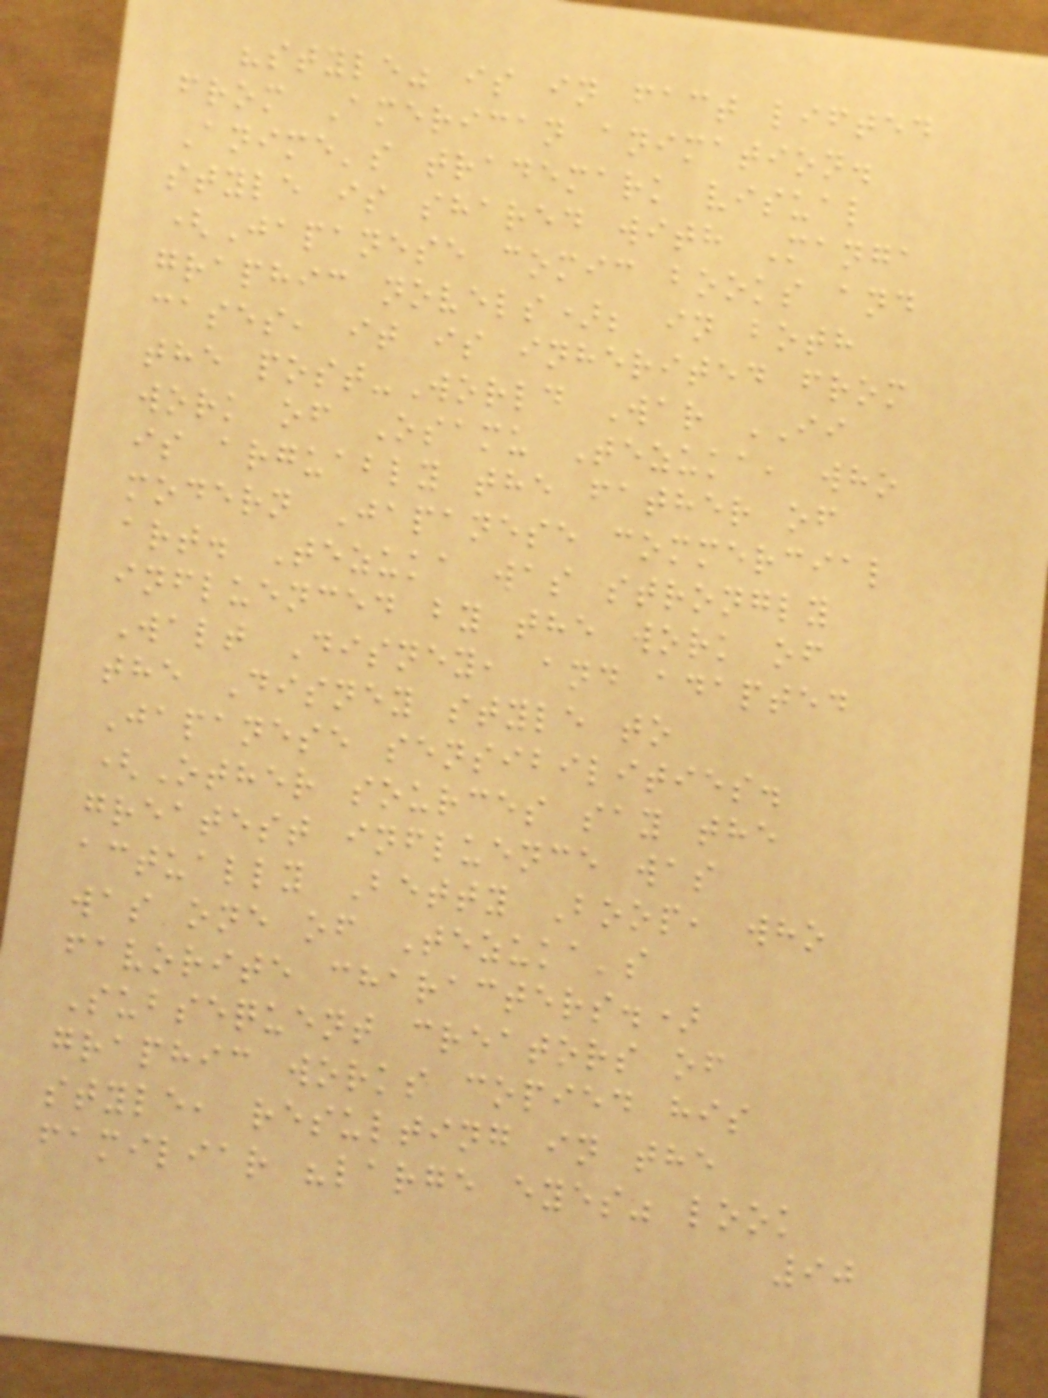"style" is in fact lifted
from American animation.
Anime's trademark visual
style is shared with Manga
(Japanese comic books and
graphic novels); in both
cases, it is inherited from
the post-World War II
work of Osamu Tezuka, who
is arguably the father of
modern Japanese commercial
art. Tezuka was strongly
influenced by the work of
Walt Disney, and adapted
the Disney style to
Japanese sensibilities.
(Other sources say the
greatest influence was
actually Betty Boop, who
was one of Tezuka's
favorite characters.)
Subsequent creators of
graphic works copied his
style, resulting in the
familiar "large eyes" look
90
